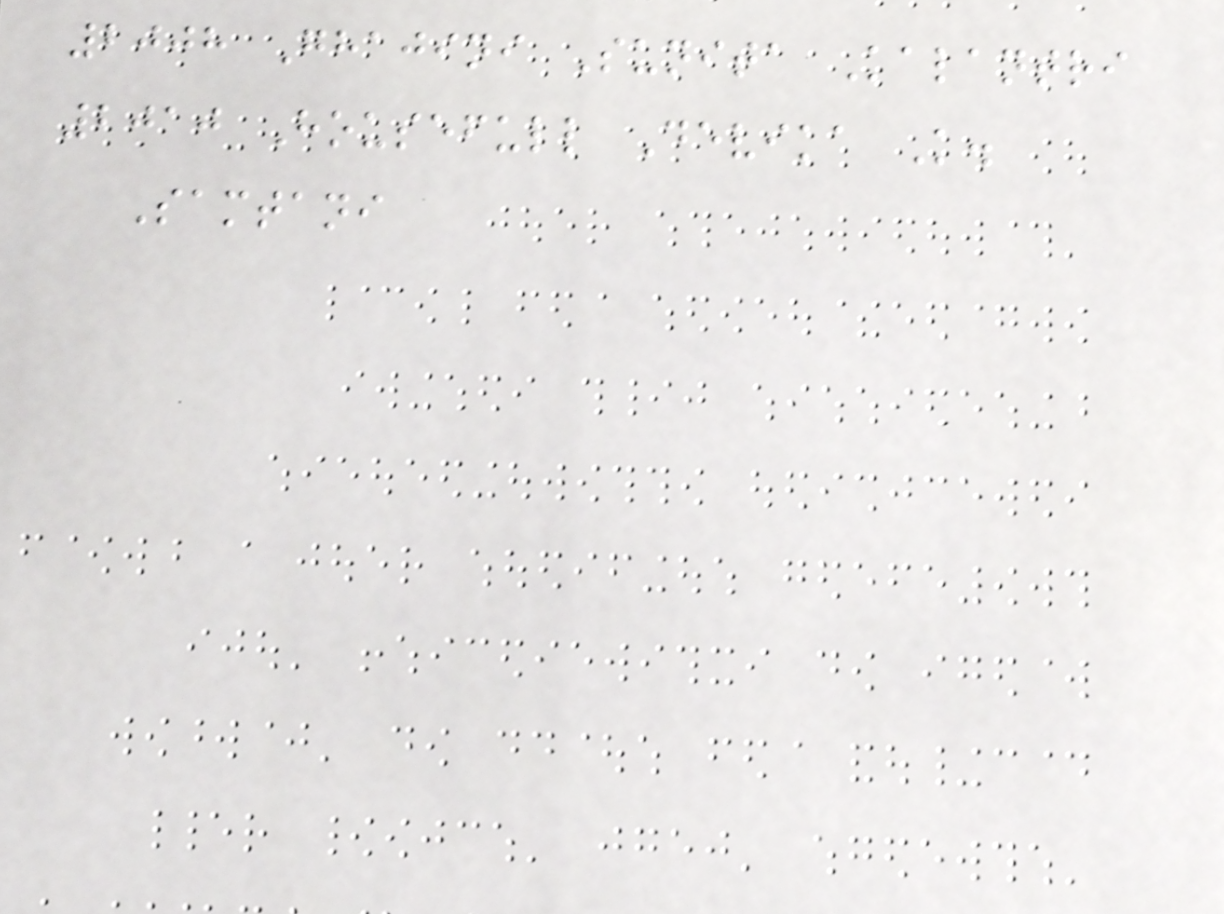2008 Ghajini Sunita Kalantri
2010 Housefull Devika K.
Samtani
